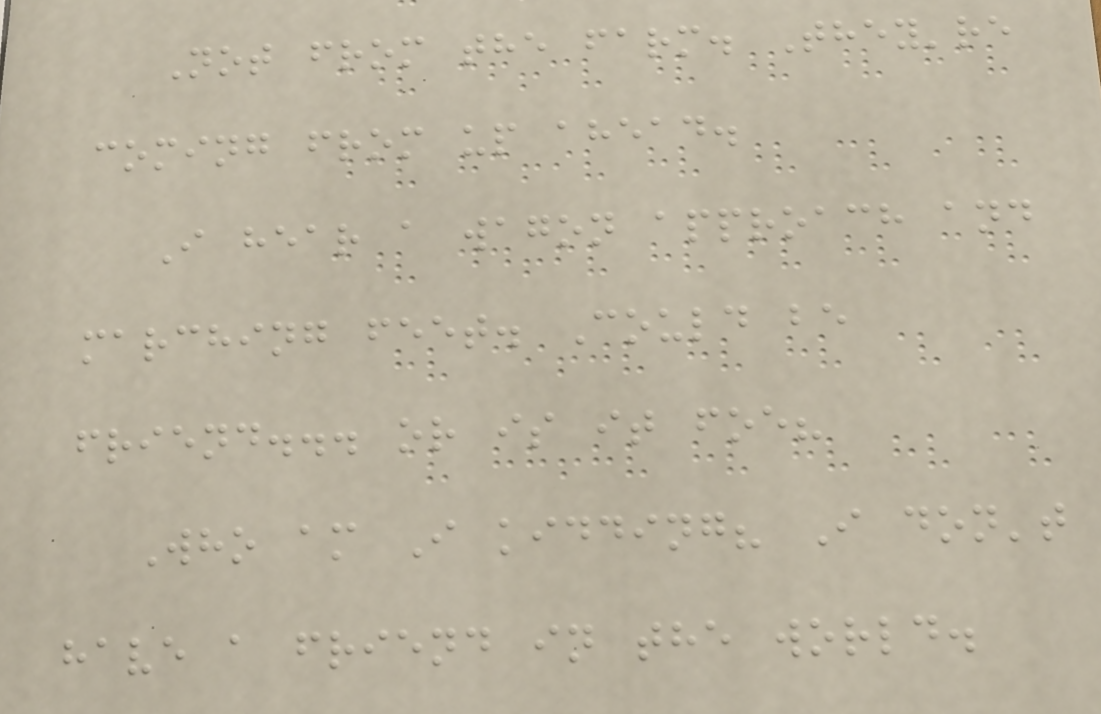Not from the farm. They're
coming from up ahead.
I hear a wagon approach and
marching feet. Could be
friend... or is it foe?
Who am I kidding? I don't
have a friend in the world.
